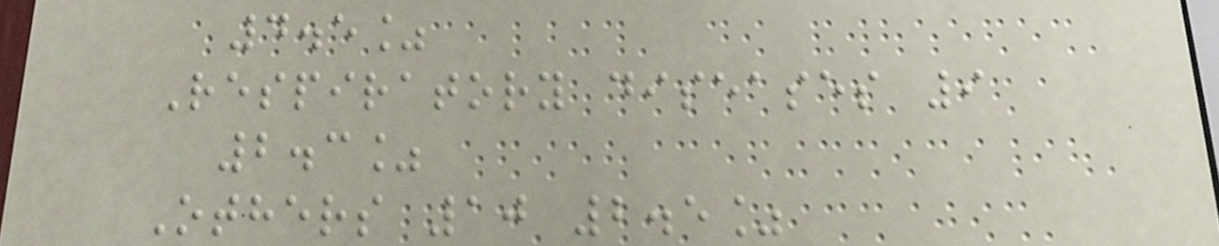4.5%
Respiratory diseases 9
2.3%
Others 10 2.5%
